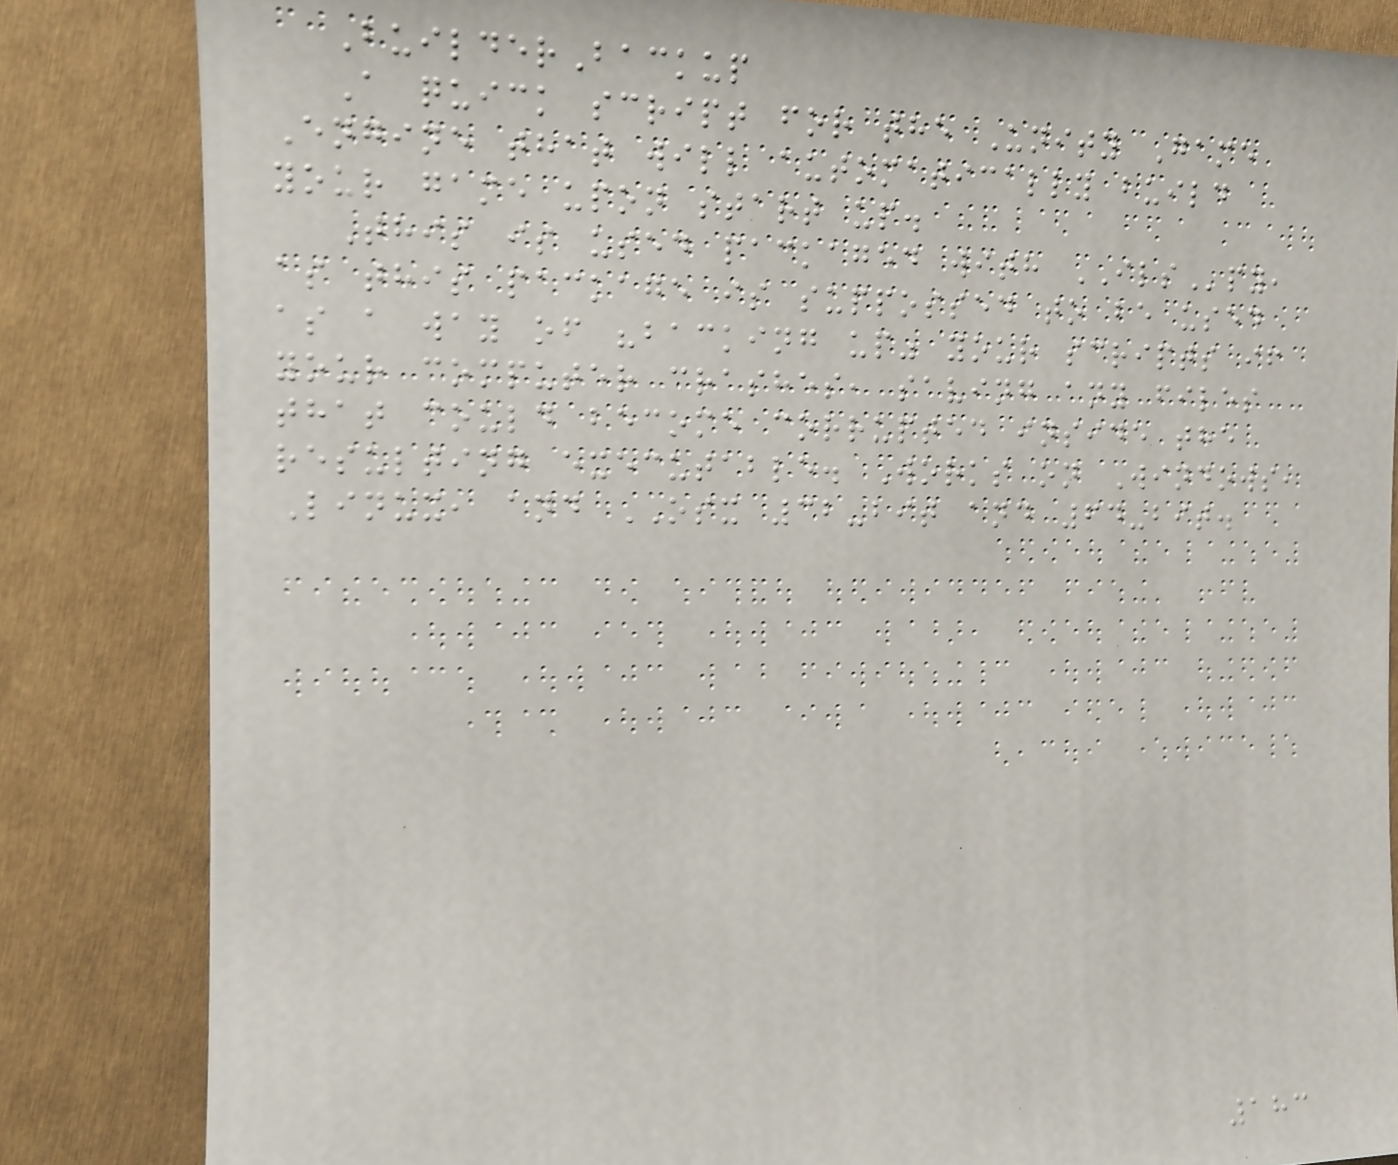BuilderBackup
A quick script for the Unity Game
Engine that will automatically build
your game upon start up.
This is used packaged with ILSpy,
as this package is suppossed to be used
as a way of "backing up" your scripts if
your computer crashes, saving any files
that could become corrupted inside the
resulting executable. Works on Windows,
Linux, and OSX 32-bit and 64-bit.
183
